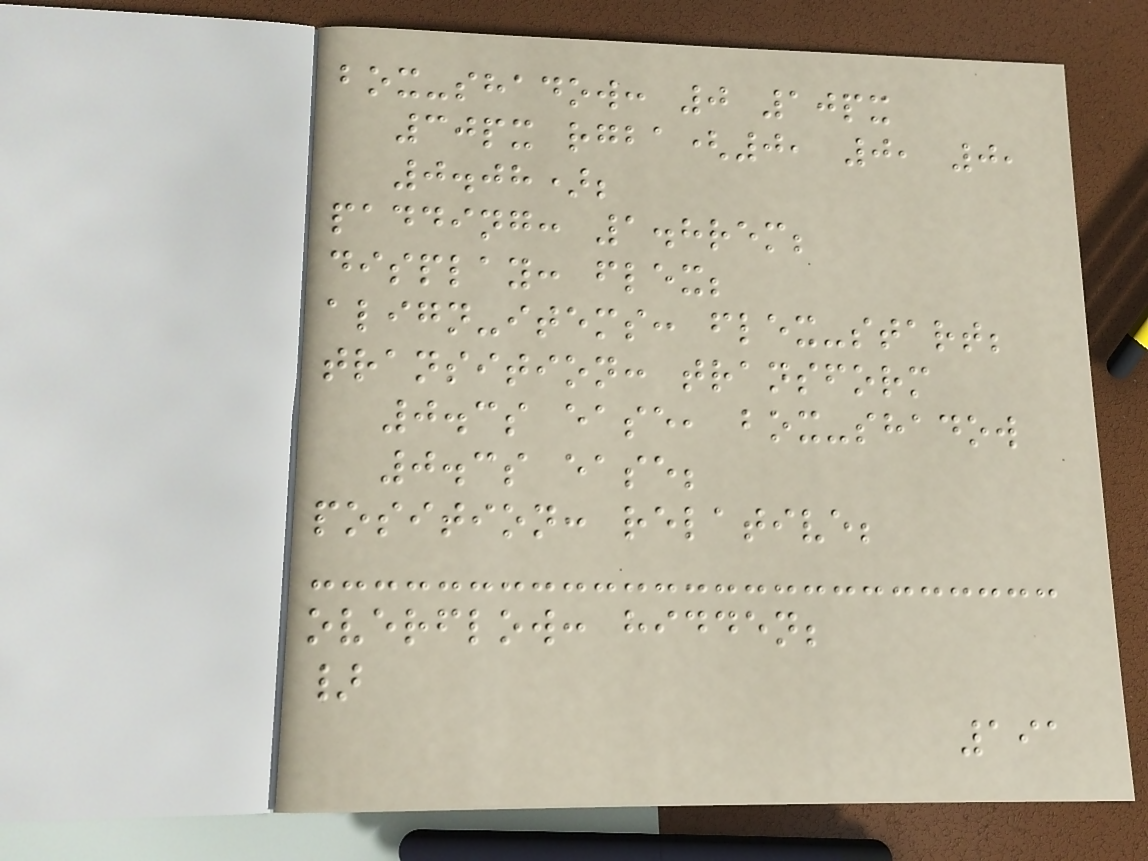box-shadow: 0 10px
30px rgba(0, 0, 0,
0.08);
padding: 1.8rem;
display: flex;
align-items: flex-start;
transition: transform
0.3s ease, box-shadow
0.3s ease;
position: relative;
overflow: hidden;
}
191
